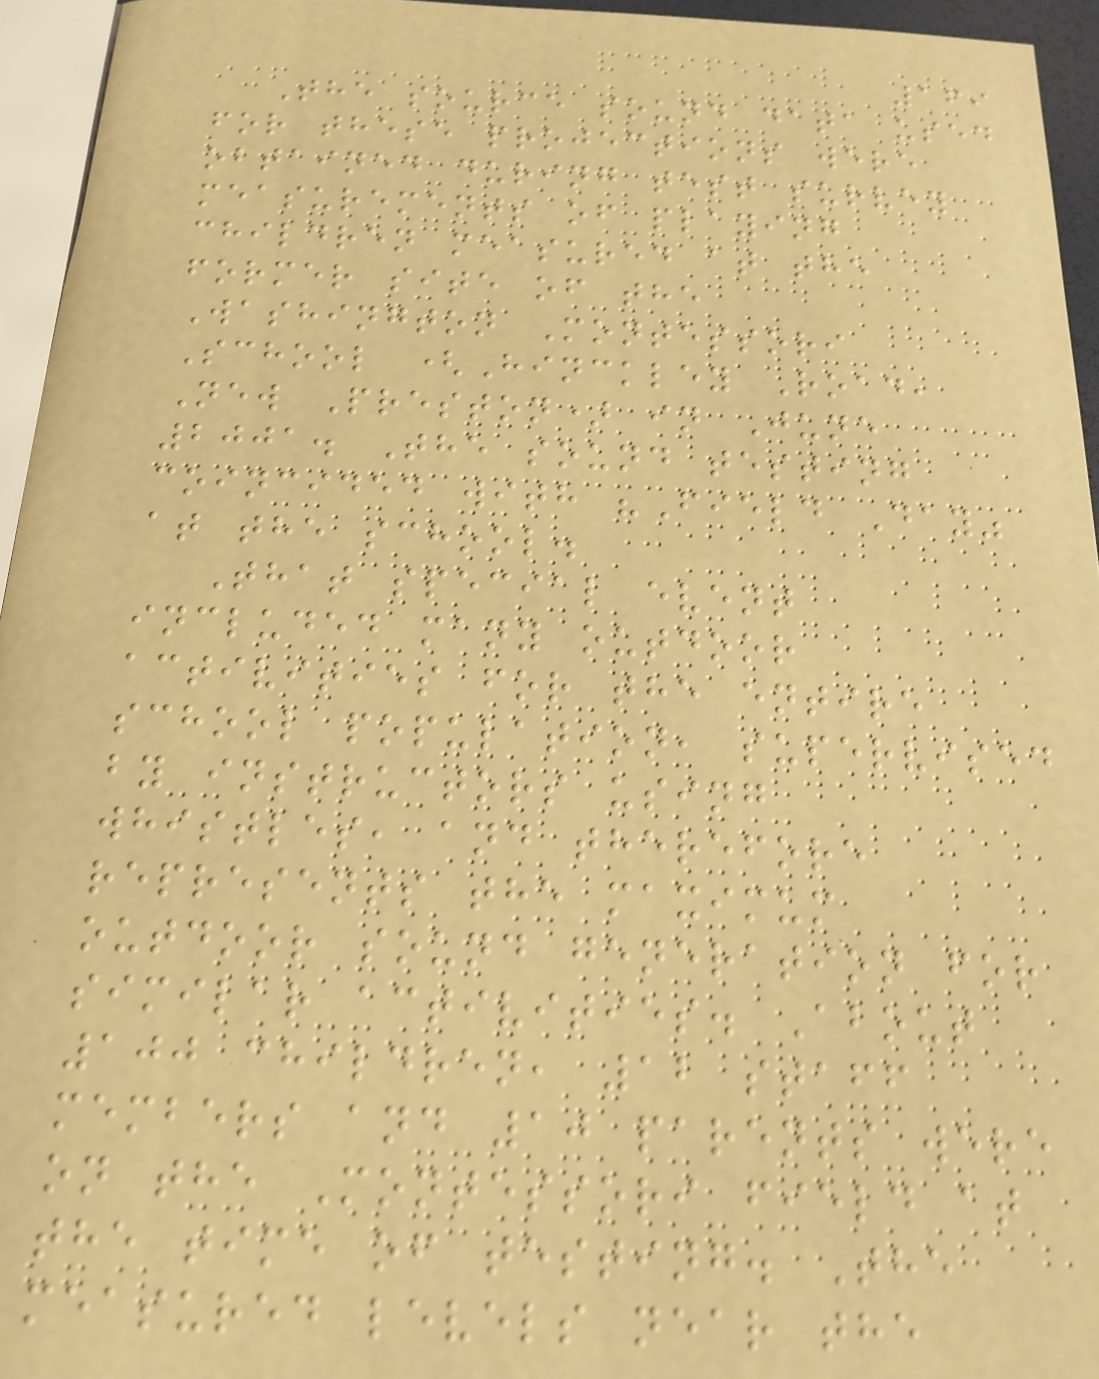169
The source sound data used
for these projections were
obtained during test survey
measurements of playing
children measured at the
former site of the
Washington Montessori
School (Hinckley Road,
New Preston) in June
2001. The sound testing
coincided with "Field Day"
at the school.
That special event
included many outdoor
activities for the entire
school population, supervised
by instructors using
whistles, and therefore
represents the maximum
outdoor sound generation for
similar activities. About
100 children, 12 staff
members and 10 parents were
on the Montessori field at
the time of testing. The
measured levels near the
